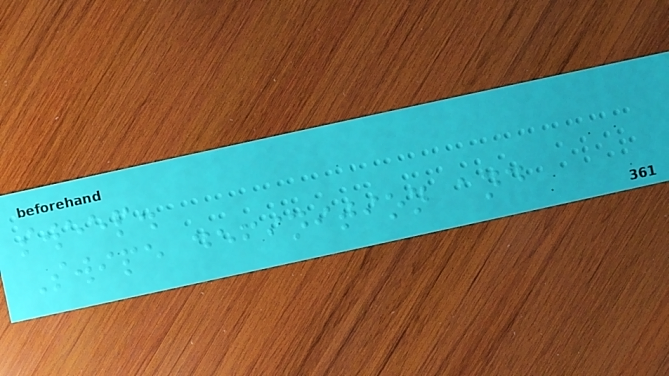sweep.
Swipe definition and
